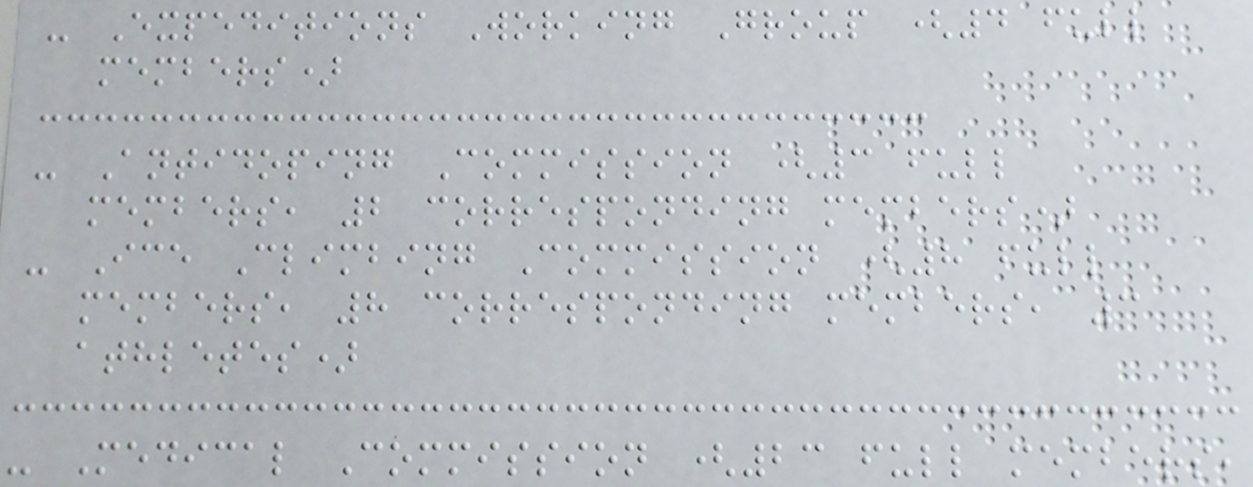- Expeditions Working Group (4 full
members)
- Antidoping Commission (3 full
members, 2 corresponding members)
- Ice Climbing Commission (8 full
members, 8 corresponding members, 3
athletes)
- Medical Commission (23 full members,
